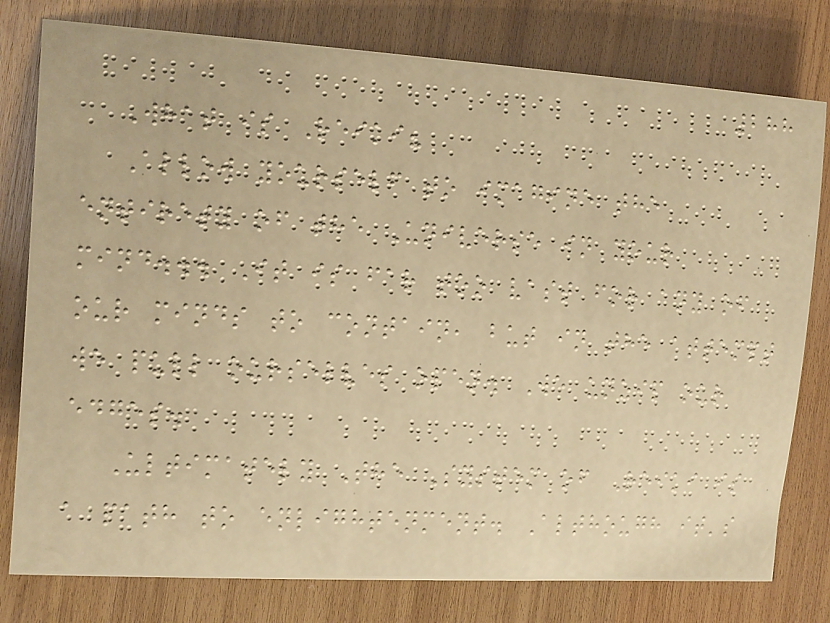288
What is Reiki?
Allow yourself to imagine the
entirety of the Universe in your
mind... It is far too vast for any of
our minds to contain, but in the attempt
we pull ourselves open. We unzip our
edges.
Ultimately The System of Reiki is
a path to enlightenment. Although it's
